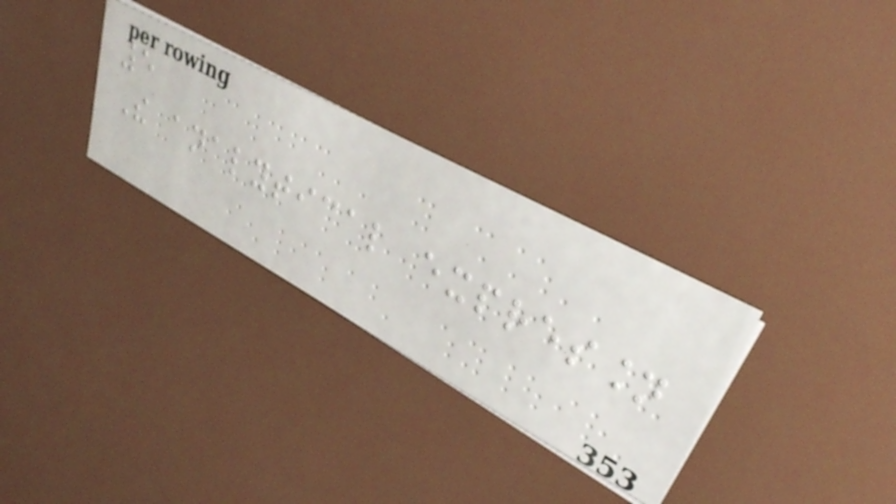5
The analytical expression
